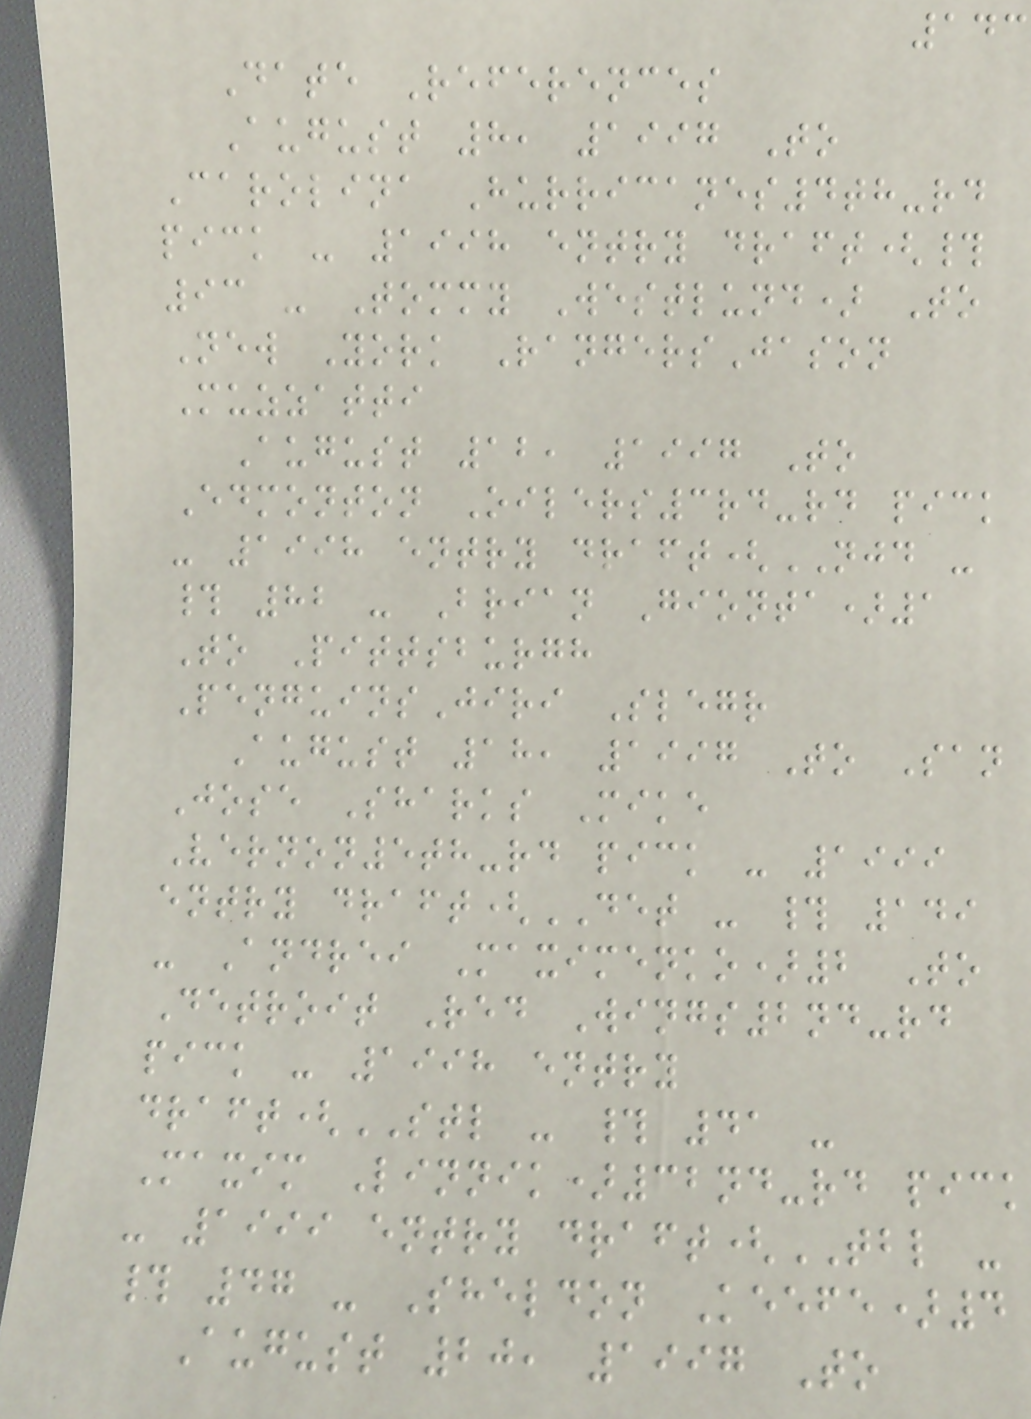143
Date References
August 8, 1997 To
Carolina Hurricanes4th-rd
pick - 1998 entry draft(#
93 - Tommy Westlund) To
New York RangersJason
Muzzatti
August 12, 1997 To
Edmonton Oilers3rd-rd pick
- 1998 entry draft(NJD -
# 82 - Brian Gionta)1
To Pittsburgh
PenguinsJiri Slegr
August 18, 1997 To San
Jose Sharks Mike
Vernon5th-rd pick - 1999
entry draft(DET - # 149
- Andrei Maximenko)2 To
Detroit Red Wings2nd-rd
pick - 1998 entry
draft(STL - # 41 -
Maxim Linnik)32nd-rd pick
- 1999 entry draft(TBL -
# 47 - Sheldon Keefe)4
August 20, 1997 To
